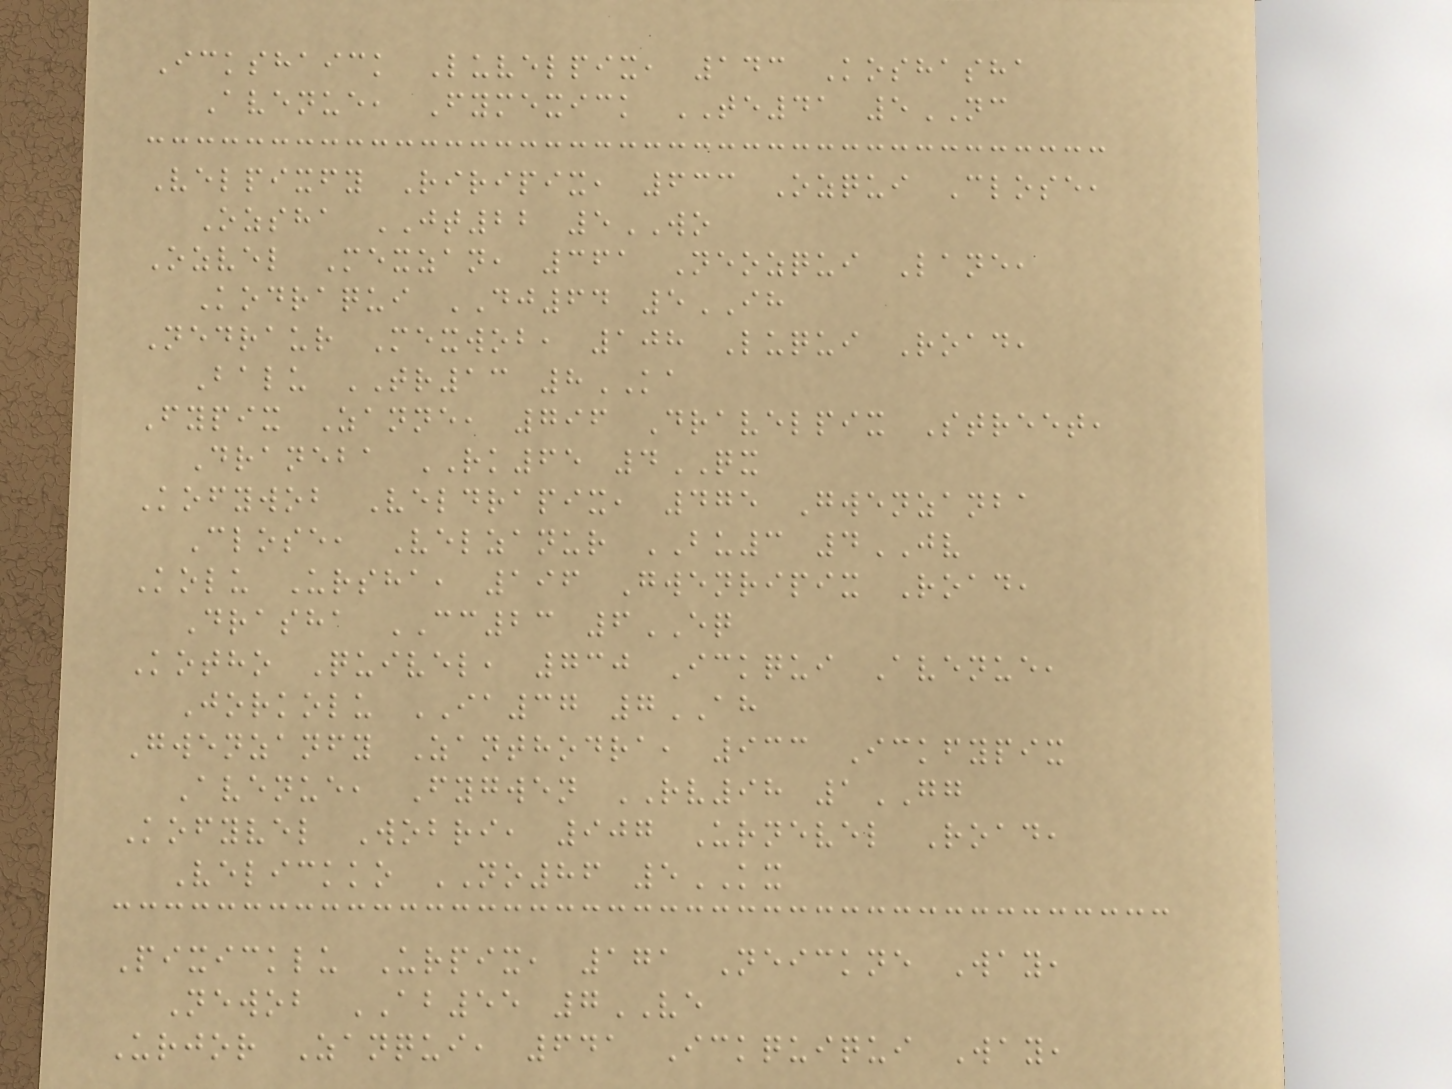Ickshaick Luvelpix, 143 Koshasha
Avenue, Fymexick TE41 5NC
Velpixfy Riripix, 633 Ozqui Close,
Ozsha JT22 5WO
Ozvel Mexzan, 361 Neozqui Lane,
Kodraqui DJ64 5IH
Nedraur Mexwob, 108 Luqui Road,
Balu TR13 8KA
Fypix Zanne, 796 Dravelpix Street,
Draneba RK65 4QX
Kofywob Veldrapix, 475 Gwenzanba
Close, Velzanur BU3 4JV
Kolu Ursha, 196 Gwenripix Road,
Drasha CC23 6EQ
Kotho Quivel, 730 Ickqui Avenue,
Jorkolu IA37 7AH
Gwenzanfy Zanthodra, 933 Ickfypix
Avenue, Fygwen RV98 1GG
Kofyvel Wobri, 907 Urnevel Road,
Velickko NO86 5KX
Pixicklu Urpix, 171 Neickne Way,
Newob AB55 7VE
Urjor Zanqui, 641 Ickquiqui Way,
